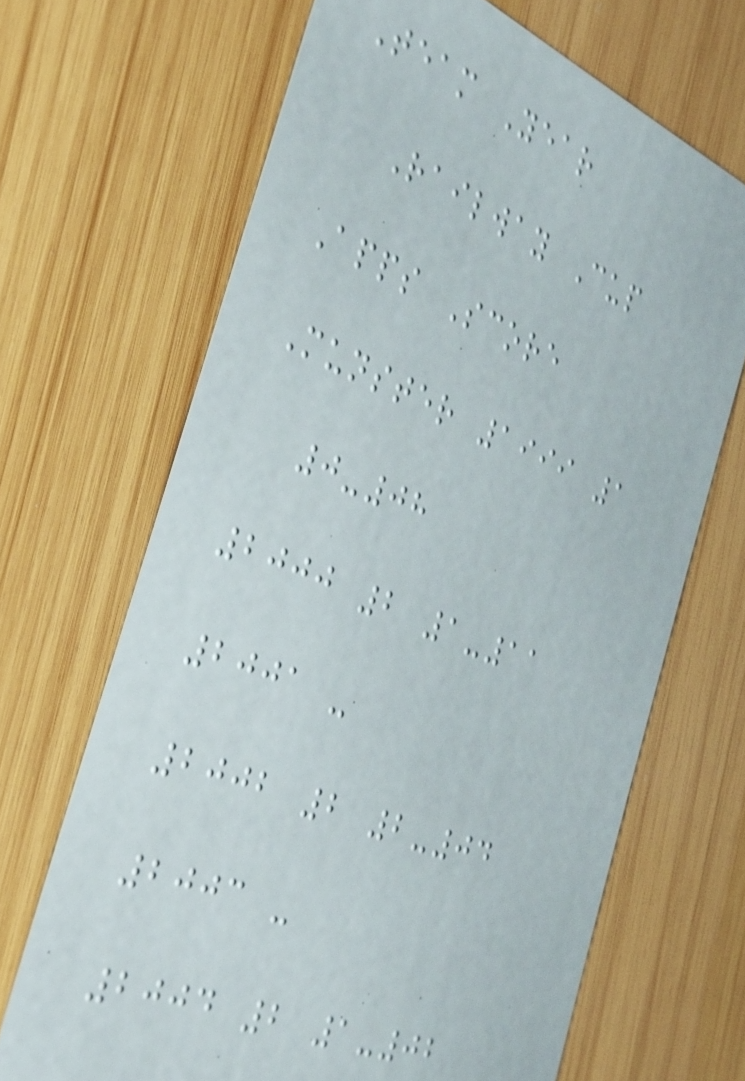Team Year
Railway Cup
Apps Score
Munster 1999 1
0-08
2000 2 1-11
2001 -
2002 2 2-04
2003 -
2004 2 1-02
